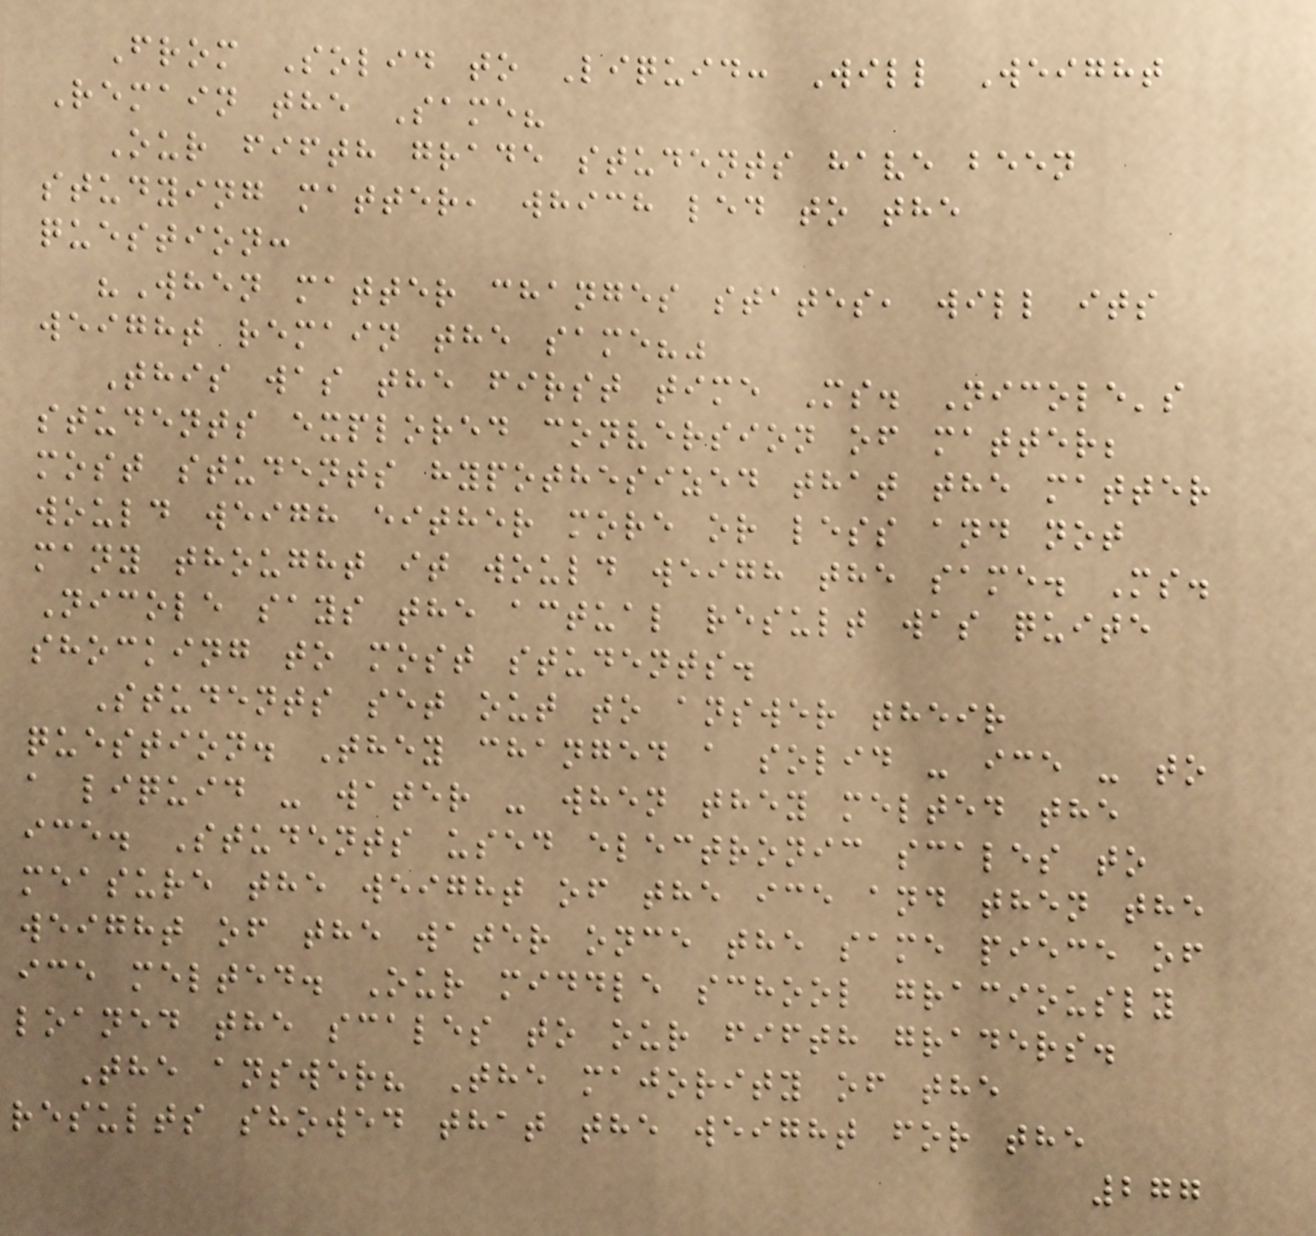From Solid to Liquid: Will Weight
Remain the Same?
Our fifth grade students have been
studying matter, which led to the
question:
"When matter changes states, will its
weight remain the same?"
This was the first time Ms. Nicole's
students explored conversion of matter;
most students hypothesized that the matter
would weigh either more or less and not
many thought it would weigh the same. Ms.
Nicole says the actual result was quite
shocking to most students.
Students set out to answer their
question. They changed a solid - ice - to
a liquid - water - when they melted the
ice. Students used electronic scales to
measure the weight of the ice and then the
weight of the water once the same piece of
ice melted. Our middle school graciously
loaned the scales to our fifth graders.
The answer? The majority of the
results showed that the weight for the
277
